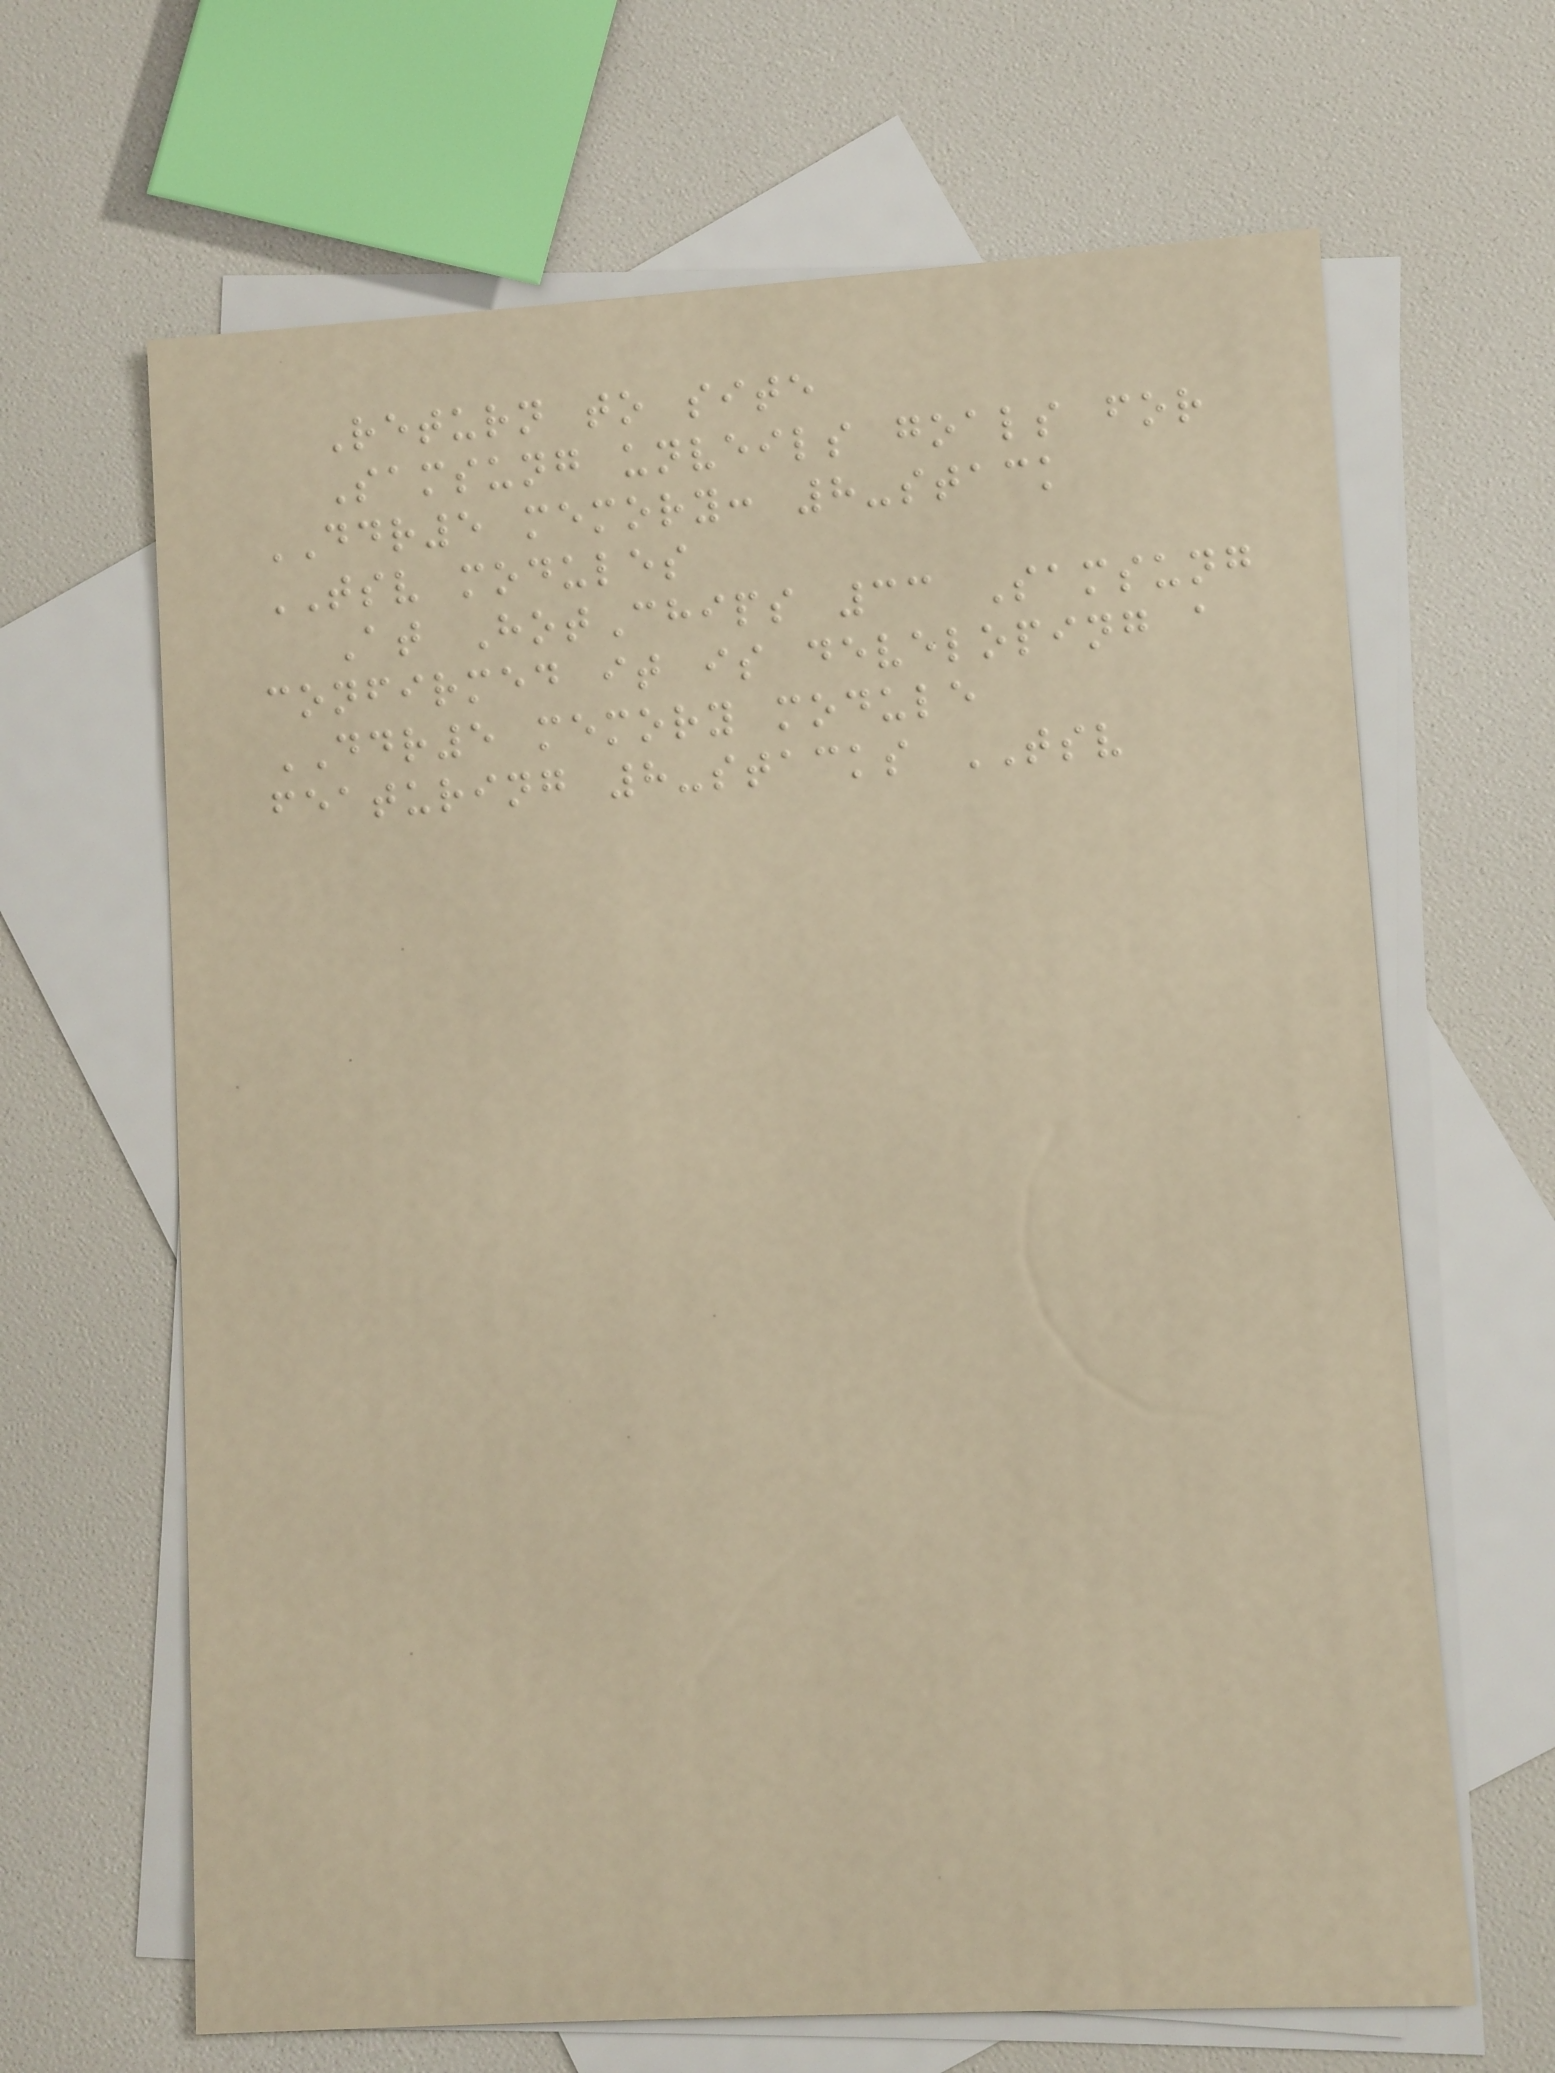Return to site
Samsung unveils goals for
DDR5 memory: 8-stack
TSV modules
At HotChips 33 Samsung
confirmed it is developing a
DDR5 memory module
featuring 8-stacks TSV
